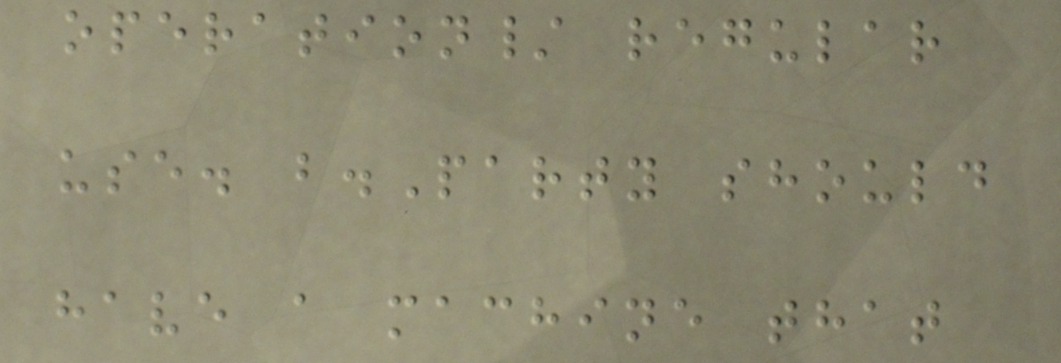operation/ regular
use. b.Party should
have a machine that
